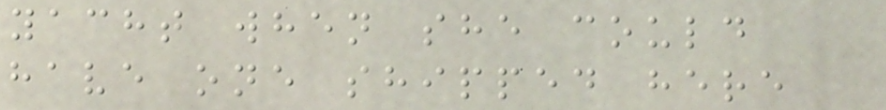yacht when she could
have one shipped here
